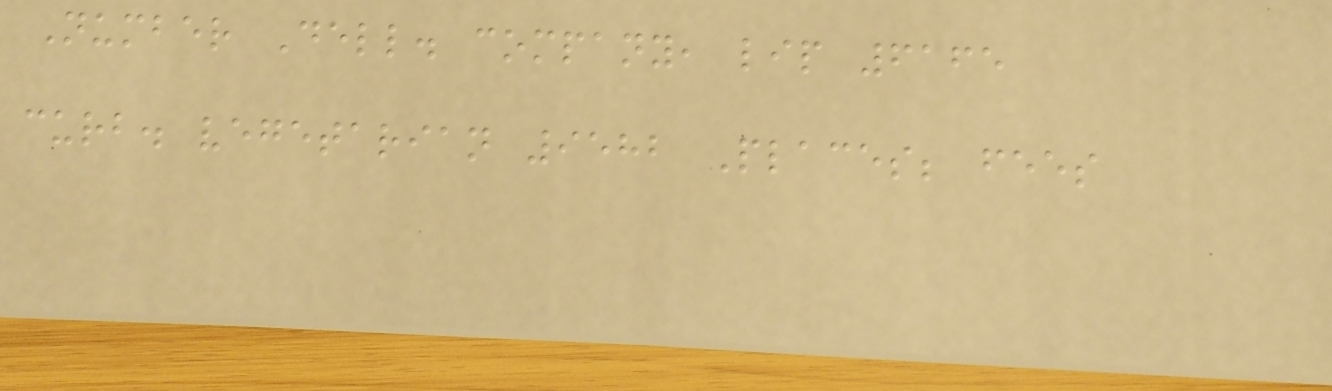Number Dell. company, lip 6165
curb. vegetarian 9582 Places; fees
